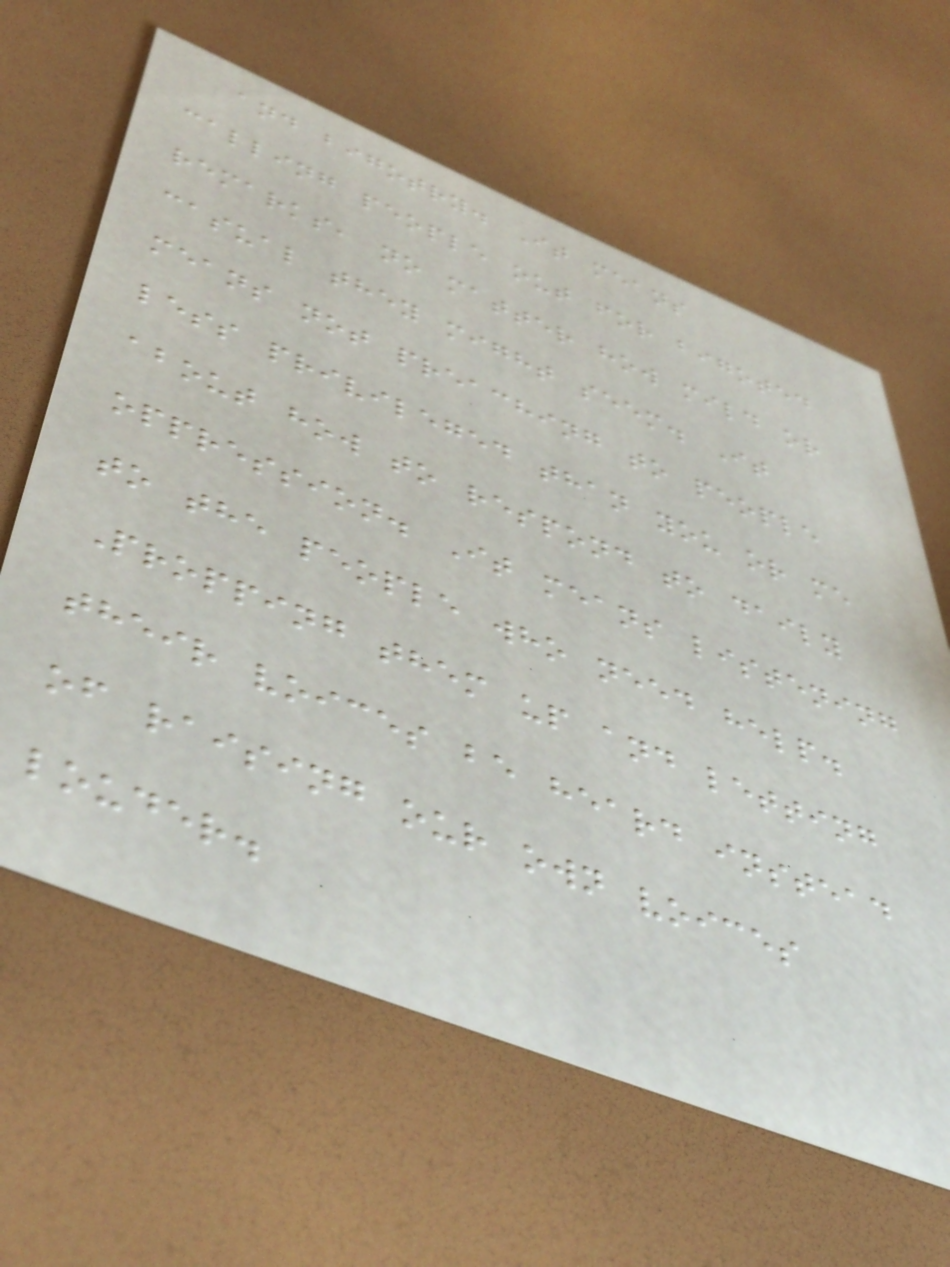and bigotry. It means
calling people out for bigoted
remarks, no matter how mild or
casual they might seem. It
means not preaching to people
less privileged than you or me
about how to respond to daily
oppression. It means listening
to the people who need help.
Propping them up and letting
their voices be heard instead
of raising our own voices
louder.
